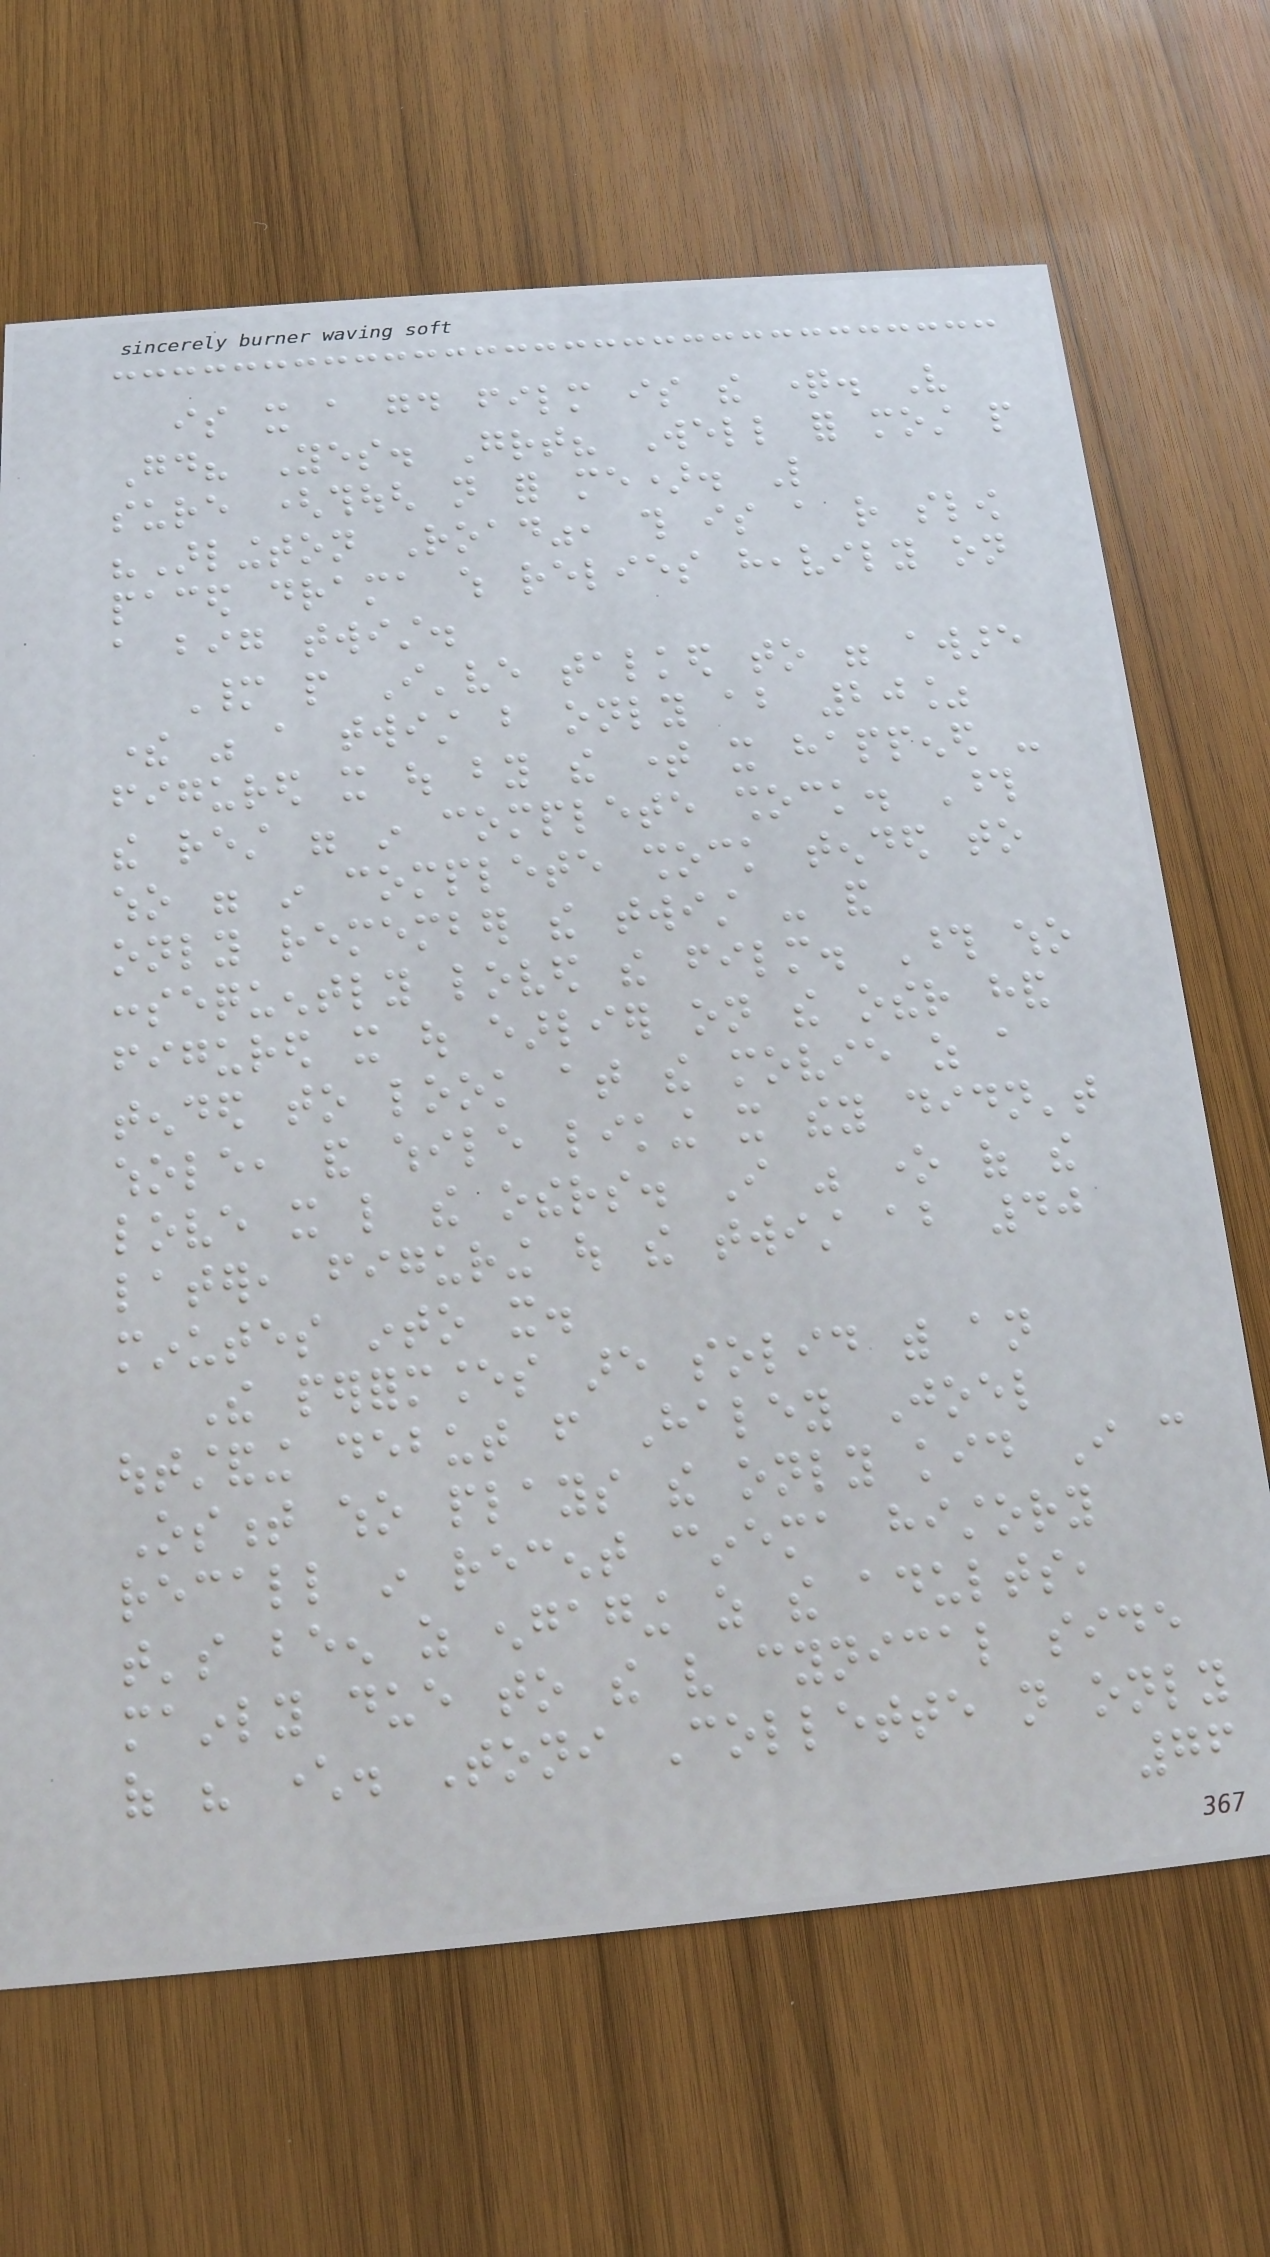is it a good film is the question. Very
Good? Yes. Great? Well for most people
sure (though not for me). Like
"Arlington Road", this is a rather slow
paced drama which relies heavily on
a big twist.
Many people I've talked to were aware
there was a twist but only about 20%
figured it out by the time it happened -
the rest were in complete shock. Those
who were in complete shock tended to
only remember the twist - and
consequently loved the film. Those who
figured it out earlier on the other hand
tended to look at the movie as a
whole, and while liking it they didn't
love it like the others. I was one of the
later, figuring out the twist about 40
minutes into it.
The performances are solid with an
outstanding debut from Haley Joel
Osment who plays the only kid I can
recall in recent cinema history
that's been as engaging as the adults,
mainly due to the very cynical side
of his character. Toni Collette not only
76
